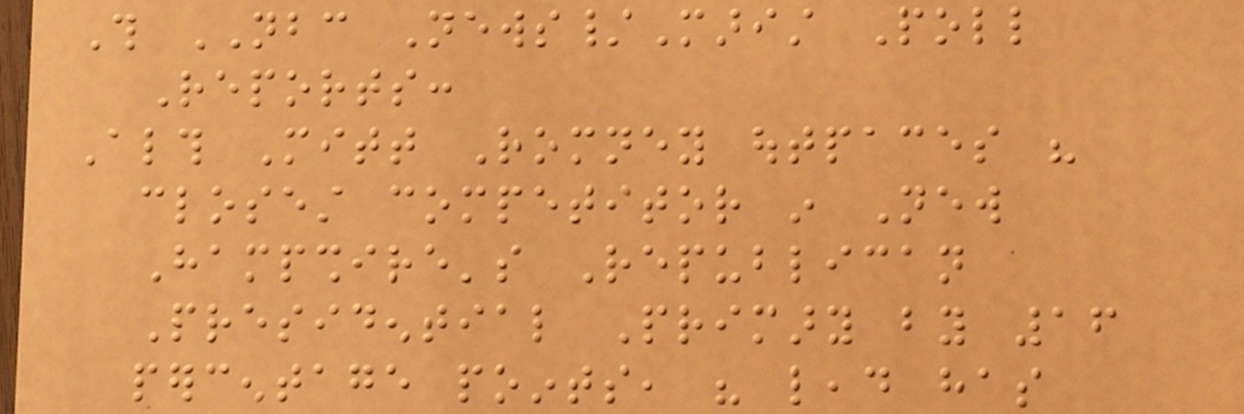This NBC News/Marist Poll
Reports:
Although Mitt Romney outpaces his
closest competitor in New
Hampshire's Republican
Presidential Primary by 16
percentage points, his lead has
